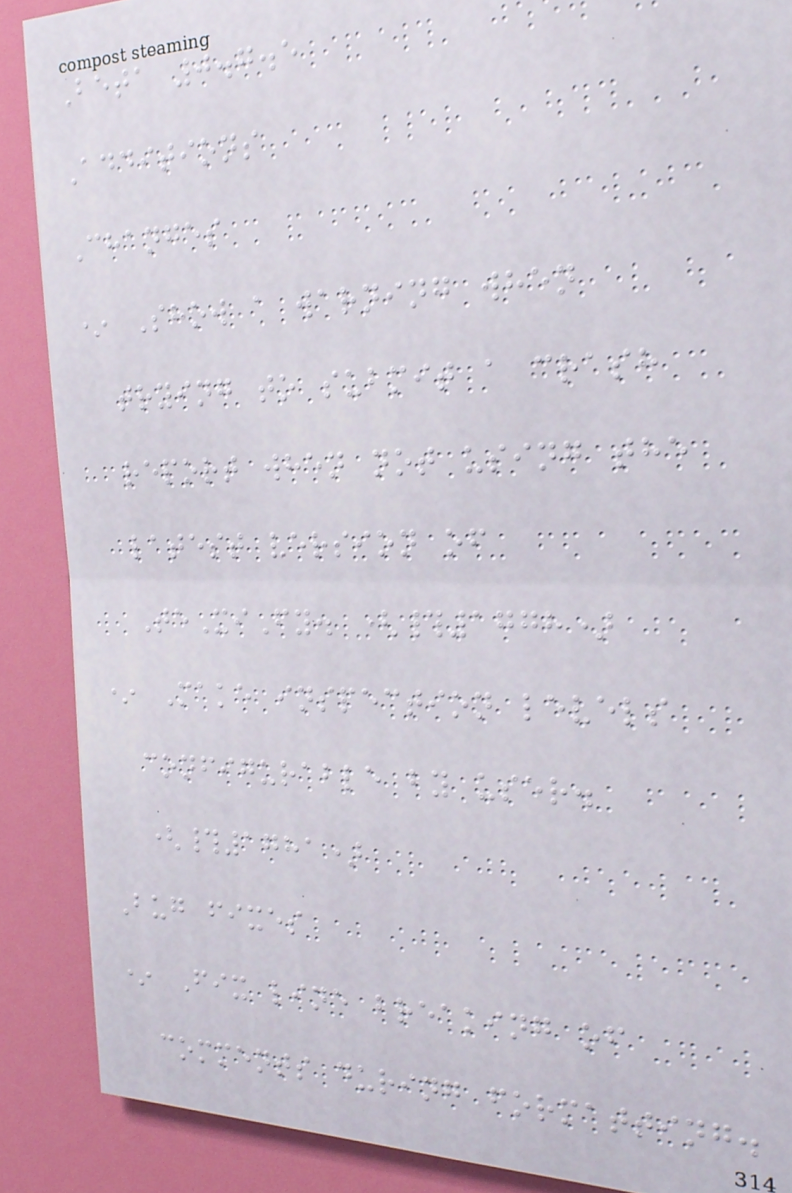Beta 0.7.5
Additions
Changes
* Show a warning when
trying to submit a crash
report when not using the
latest version of
TeXiFy. (#1778)
* Make inspection levels
configurable by user.
(#1781)
Bug fixes
* Fix line breaking of
comments during formatting.
